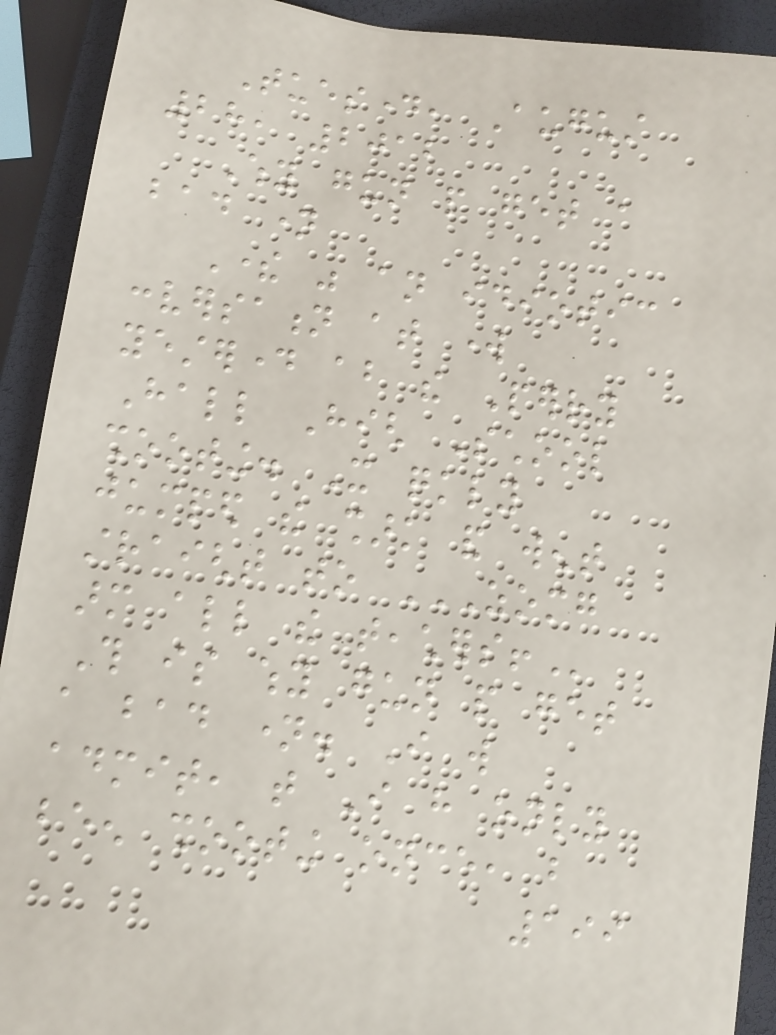Tuesday, August
28, 2012
Why gun people get a
bad name
There was an idiotic
conversation at work
yesterday about the Perry
Hall High School
shooting. It quickly
jumped the shark and went
straight to ZOMG
ARM ALL THE TEACHERS!
This is why gun people get
a bad name. I will
admit, that I have only
been shooting once, but
199
